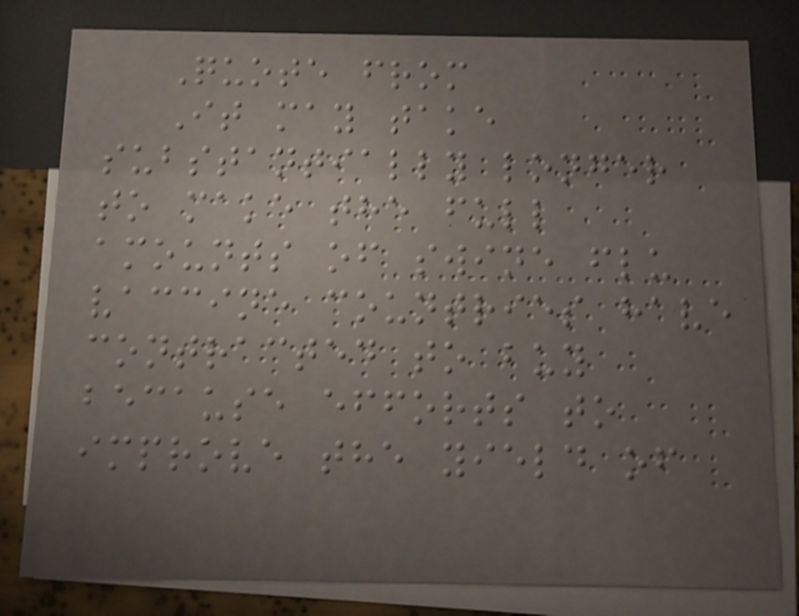Quote from
It may take
substantially longer
to make the full
amounts of swine flu
vaccine countries have
contracted to buy
because efforts to
improve the yield of
